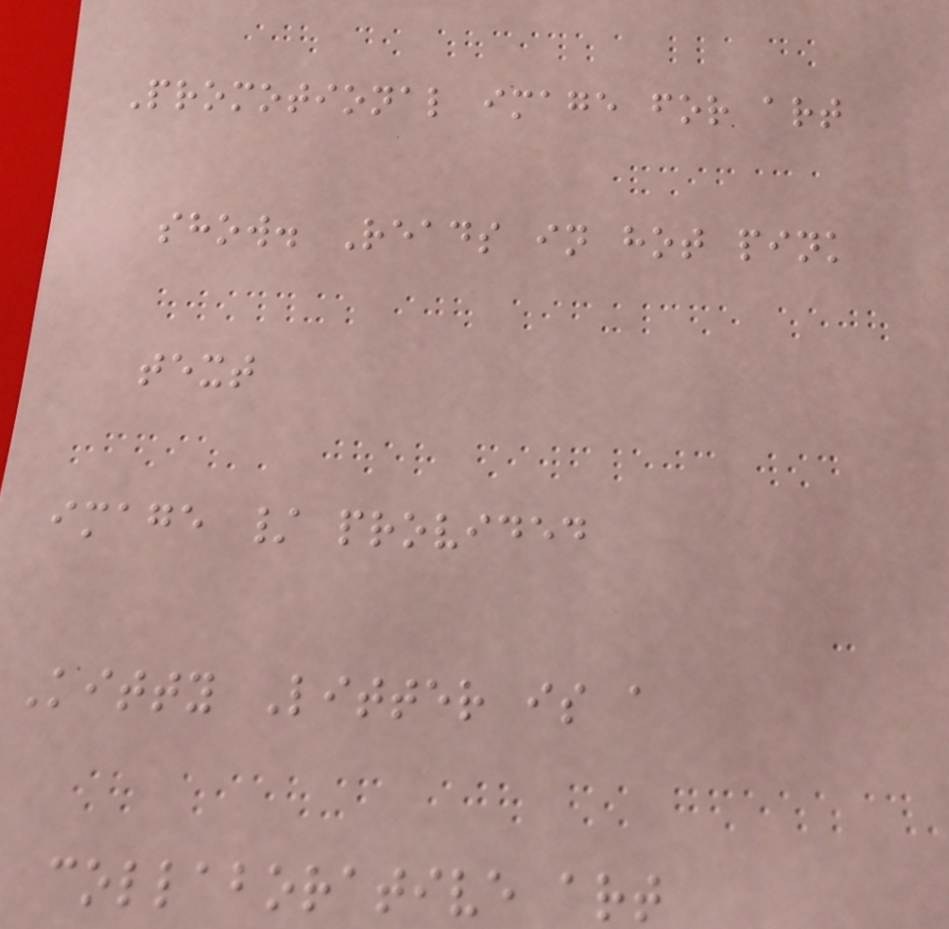Promotional image for art
show. Reads in hot pink
text
image / provided
Kitty Litter is a
collaborative art
